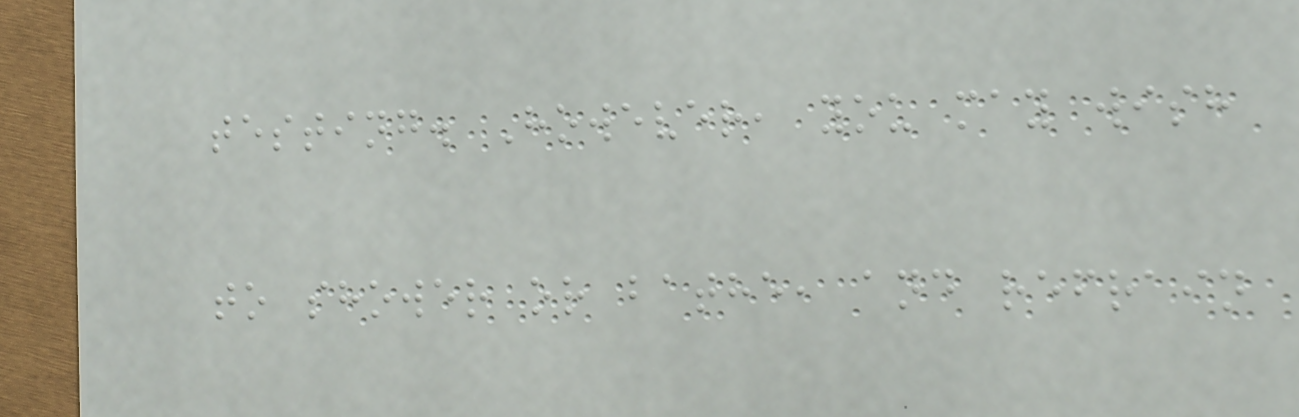testing. However, you may wish
to shower or bathe, and refrain
